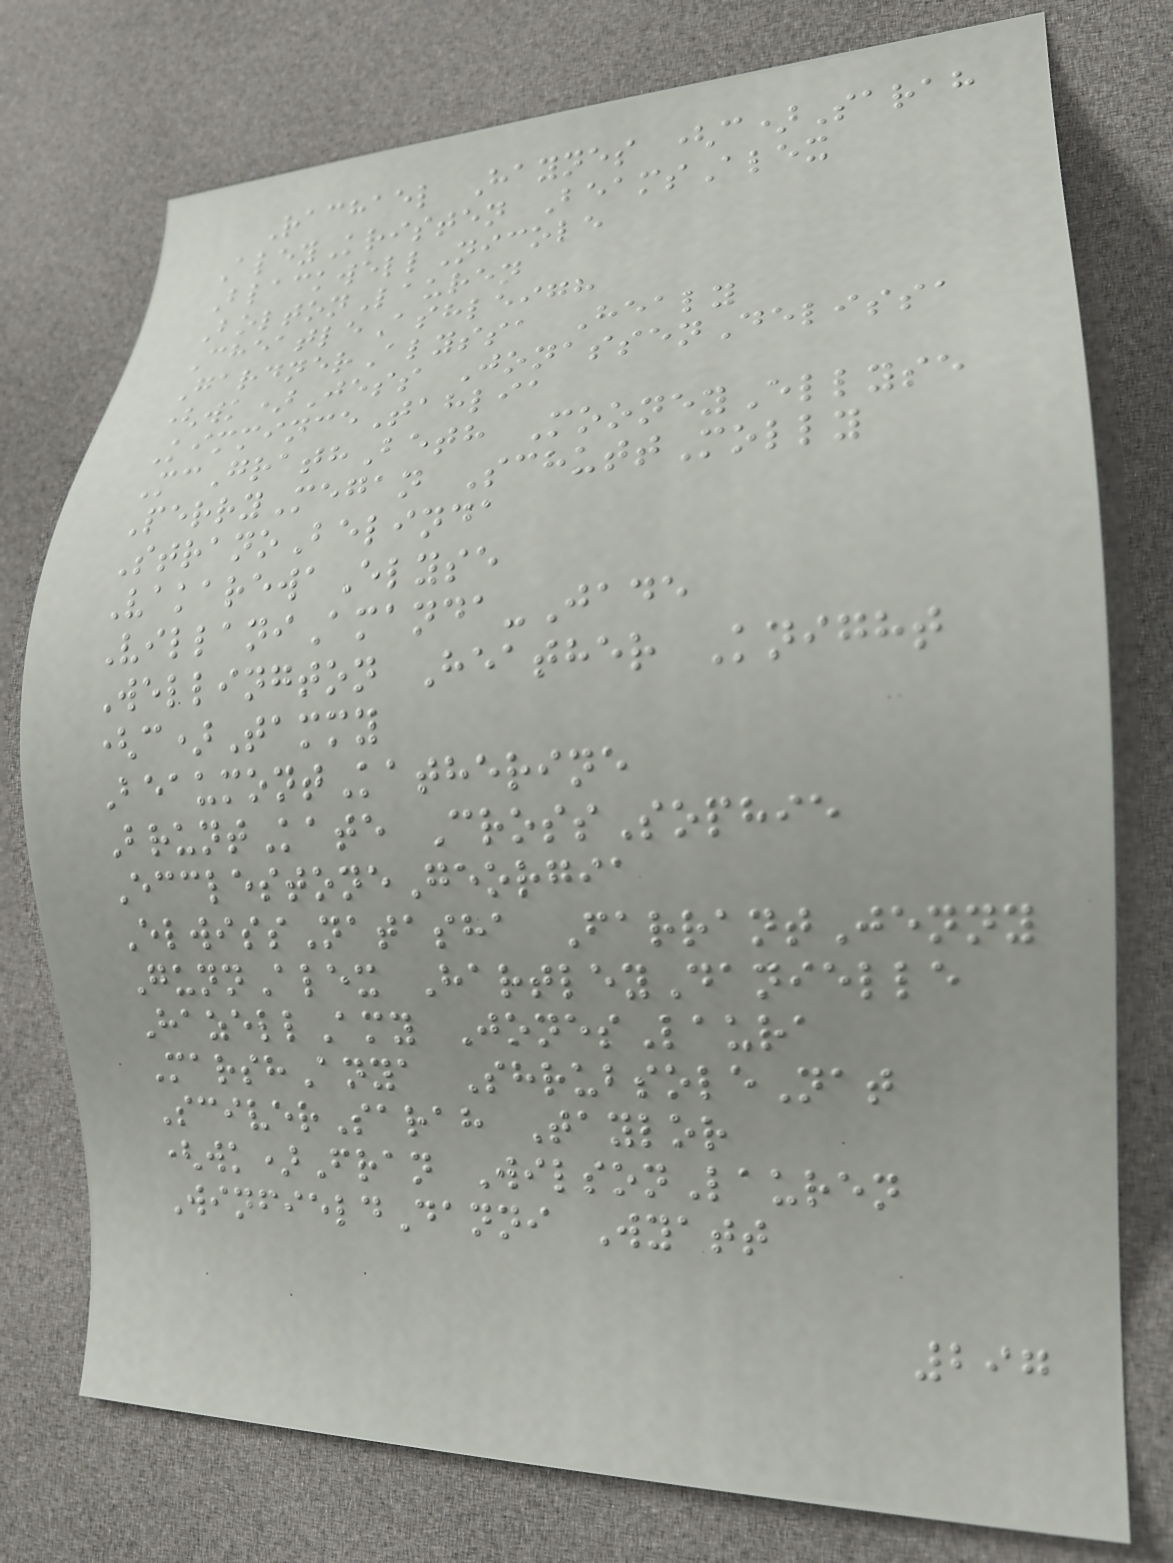Rachael Haynes (c)Sarah
AleyKristen BeamsAlex
BlackwellNicole
BoltonLauren
CheatleAshleigh
GardnerAlyssa Healy
(wk)Jess JonassenDelissa
KimminceTahlia
McGrathBeth MooneyEllyse
PerryMegan SchuttMolly
StranoBelinda
VakarewaElyse
VillaniAmanda-Jade
Wellington Heather Knight
(c)Tammy
BeaumontKatherine
BruntKate CrossSophie
EcclestoneGeorgia
ElwissNatasha FarrantJenny
GunnAlex HartleyDanielle
HazellAmy JonesLaura
MarshAnya ShrubsoleNat
SciverSarah Taylor
(wk)Fran WilsonLauren
WinfieldDanni Wyatt
297
